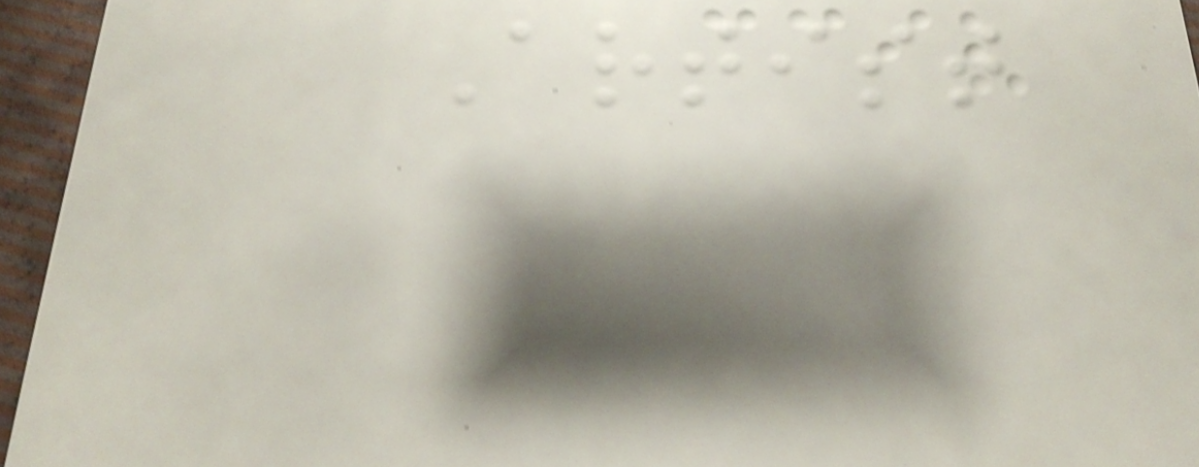Artist
